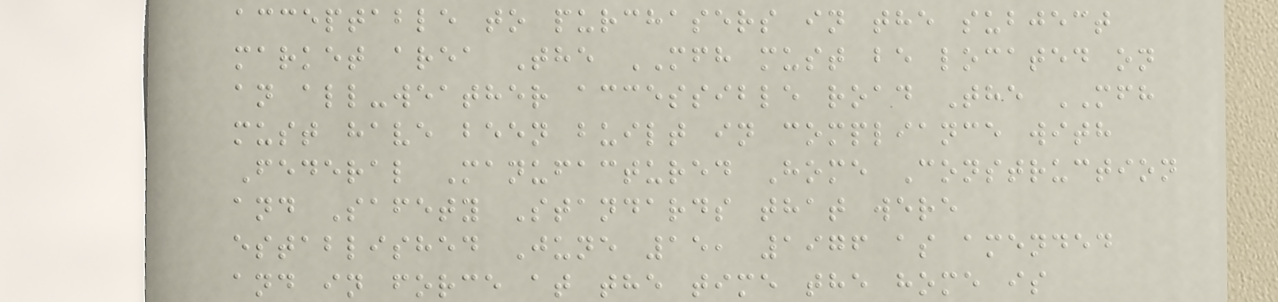acceptable to purchasers in the subject
market area The MFH must be located on
an all-weather accessible road The MFH
must have been built in compliance with
Federal Manufactured Home Construction
and Safety Standards that were
established June 15, 1976 as amended
and in force at the time the home is
